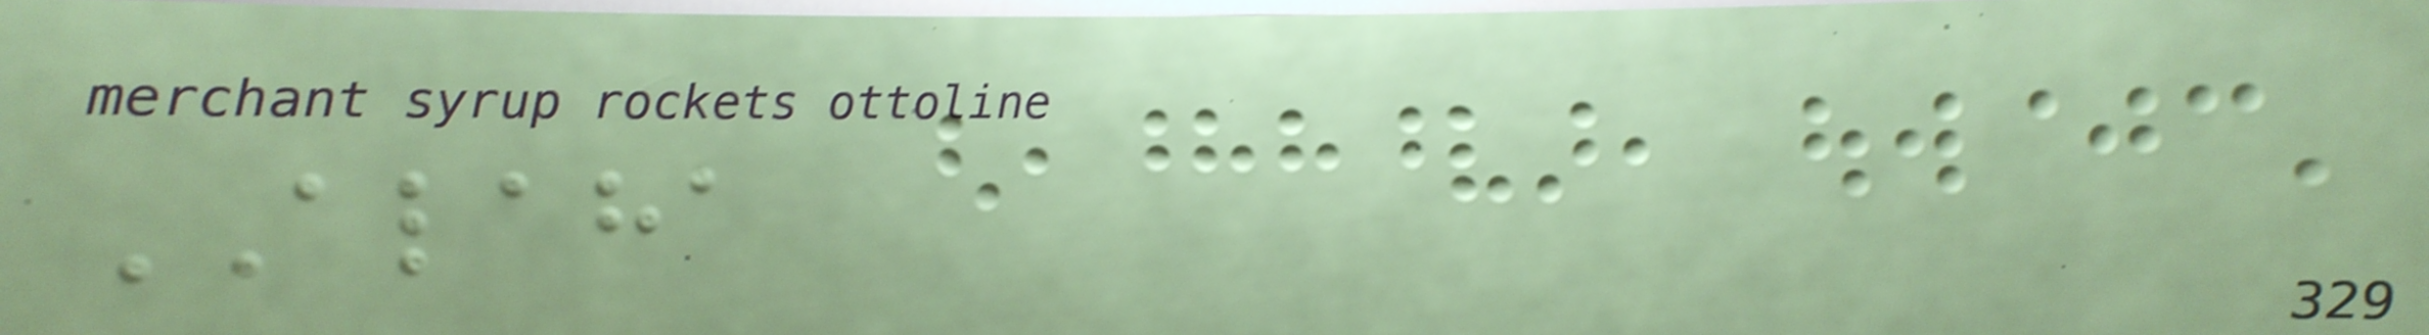ALAHA
